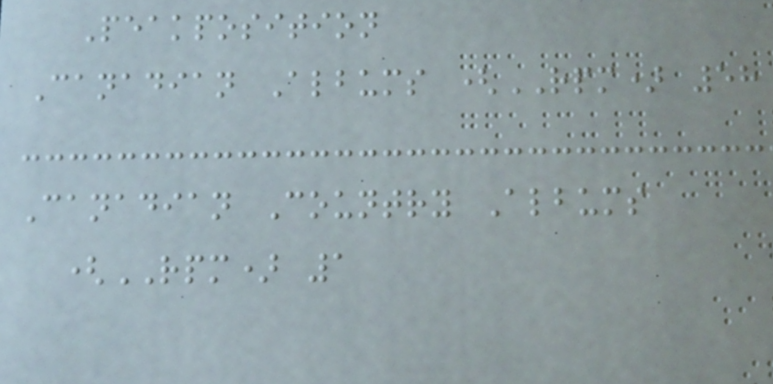Peakposition
Canadian Albums (RPM) 58
Canadian Country Albums
(RPM) 1
